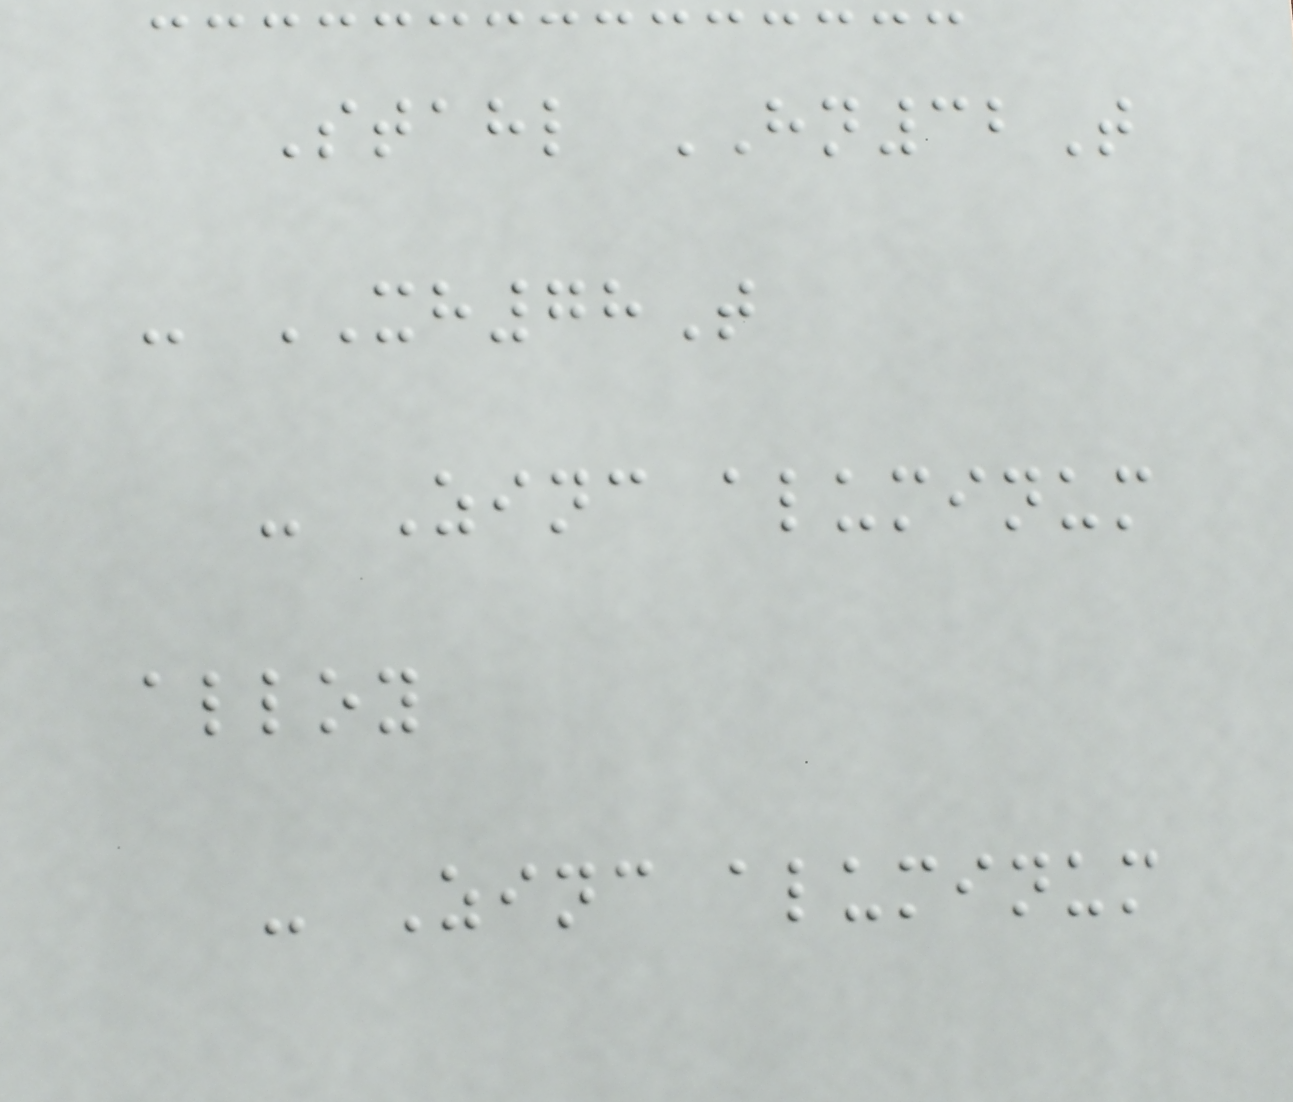Stahl HN32T
- XH78T
- Zinc aluminum
alloy
- Zinc aluminum
